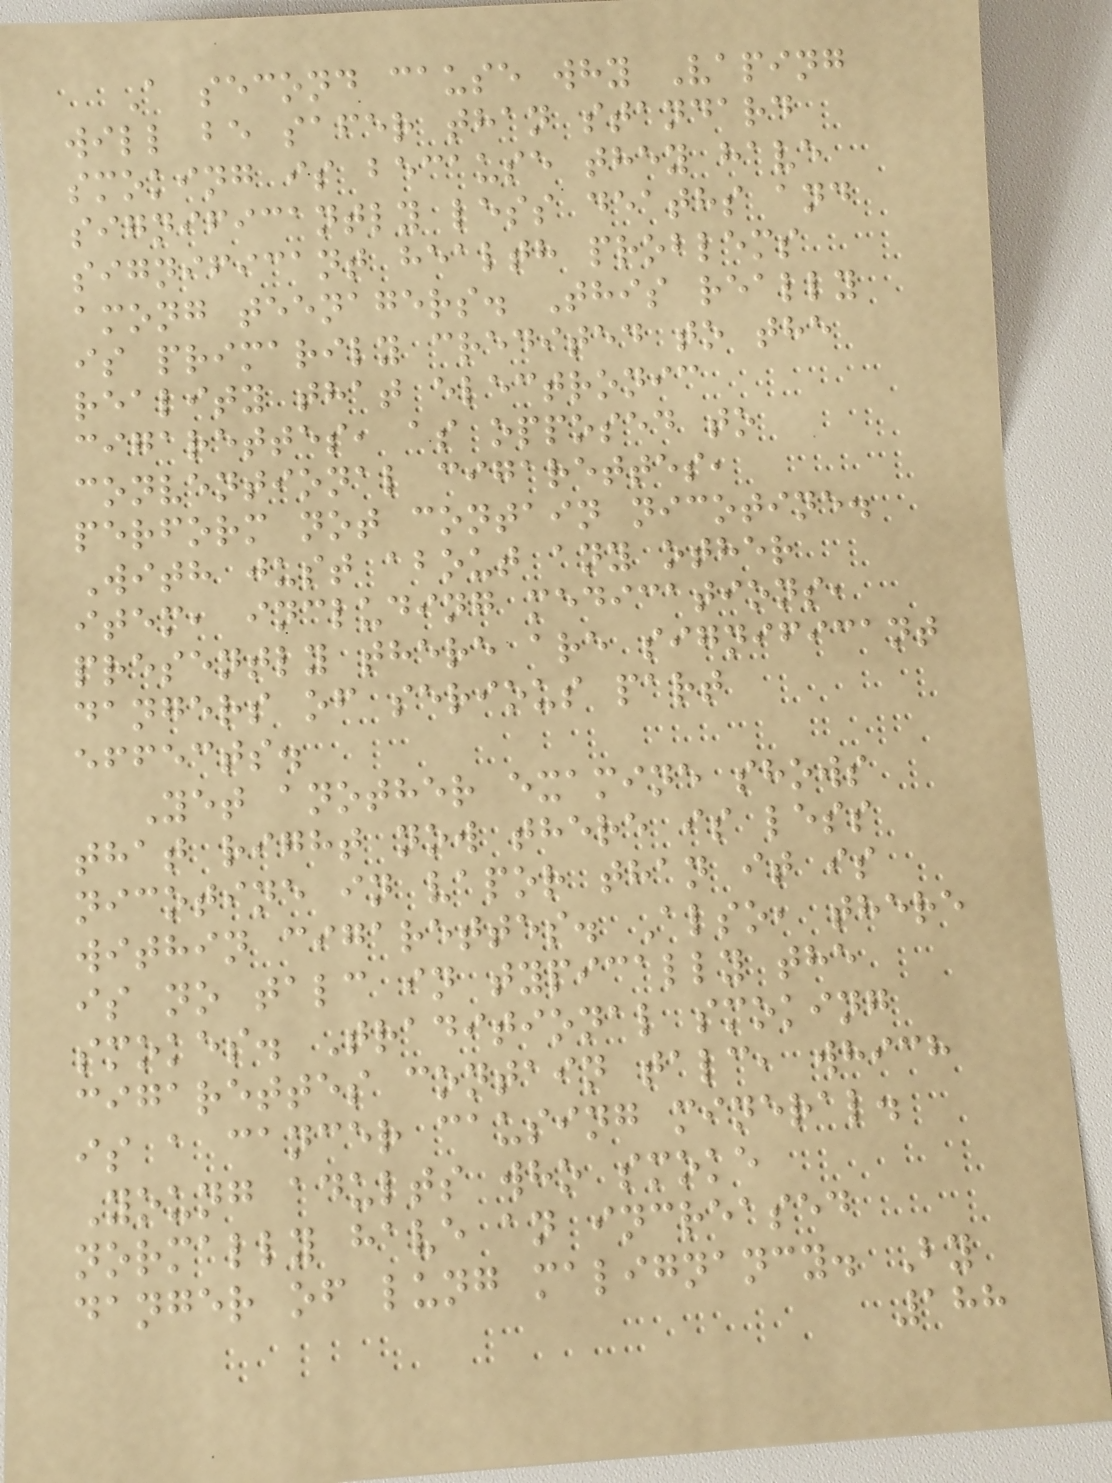A second cause why Vaping
will be safer than standard
smoking is because they have
significantly less deaths and
significant health problems
among teenagers. This really
is primarily credited to the
reality that electronic
cigarettes, as opposed to
conventional cigarettes,
perform not contain nicotine.
With just about any other
item, including medications,
presently there are significant
dangers of serious part
effects.
Yet another examine shows
that right now there is less
nicotine in vapor than it is
within cigarettes. Also, there
is no talc in typically the
smokes. Traditional smoking
cigarettes contain talc, which
is a cancer causing mineral.
Young adults who smoke
normally have an increased
danger of lung malignancy. By
188
